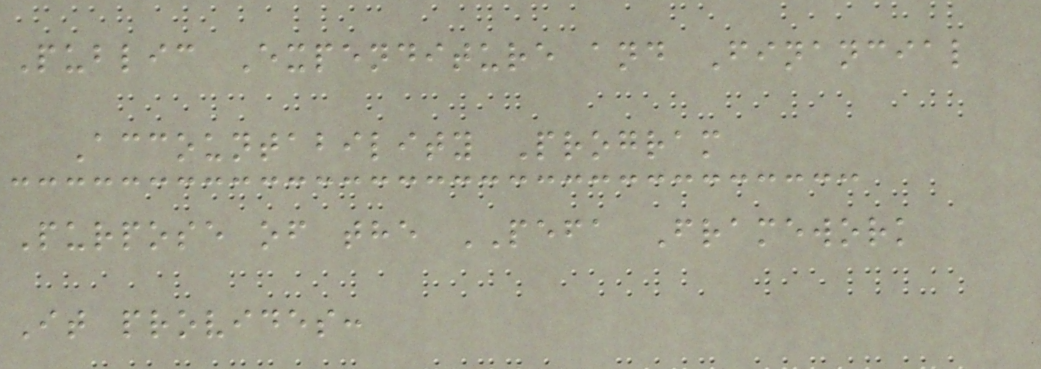Public Expenditure and Financial
Accountability Program
Purpose of the PEFA Framework
It provides:
